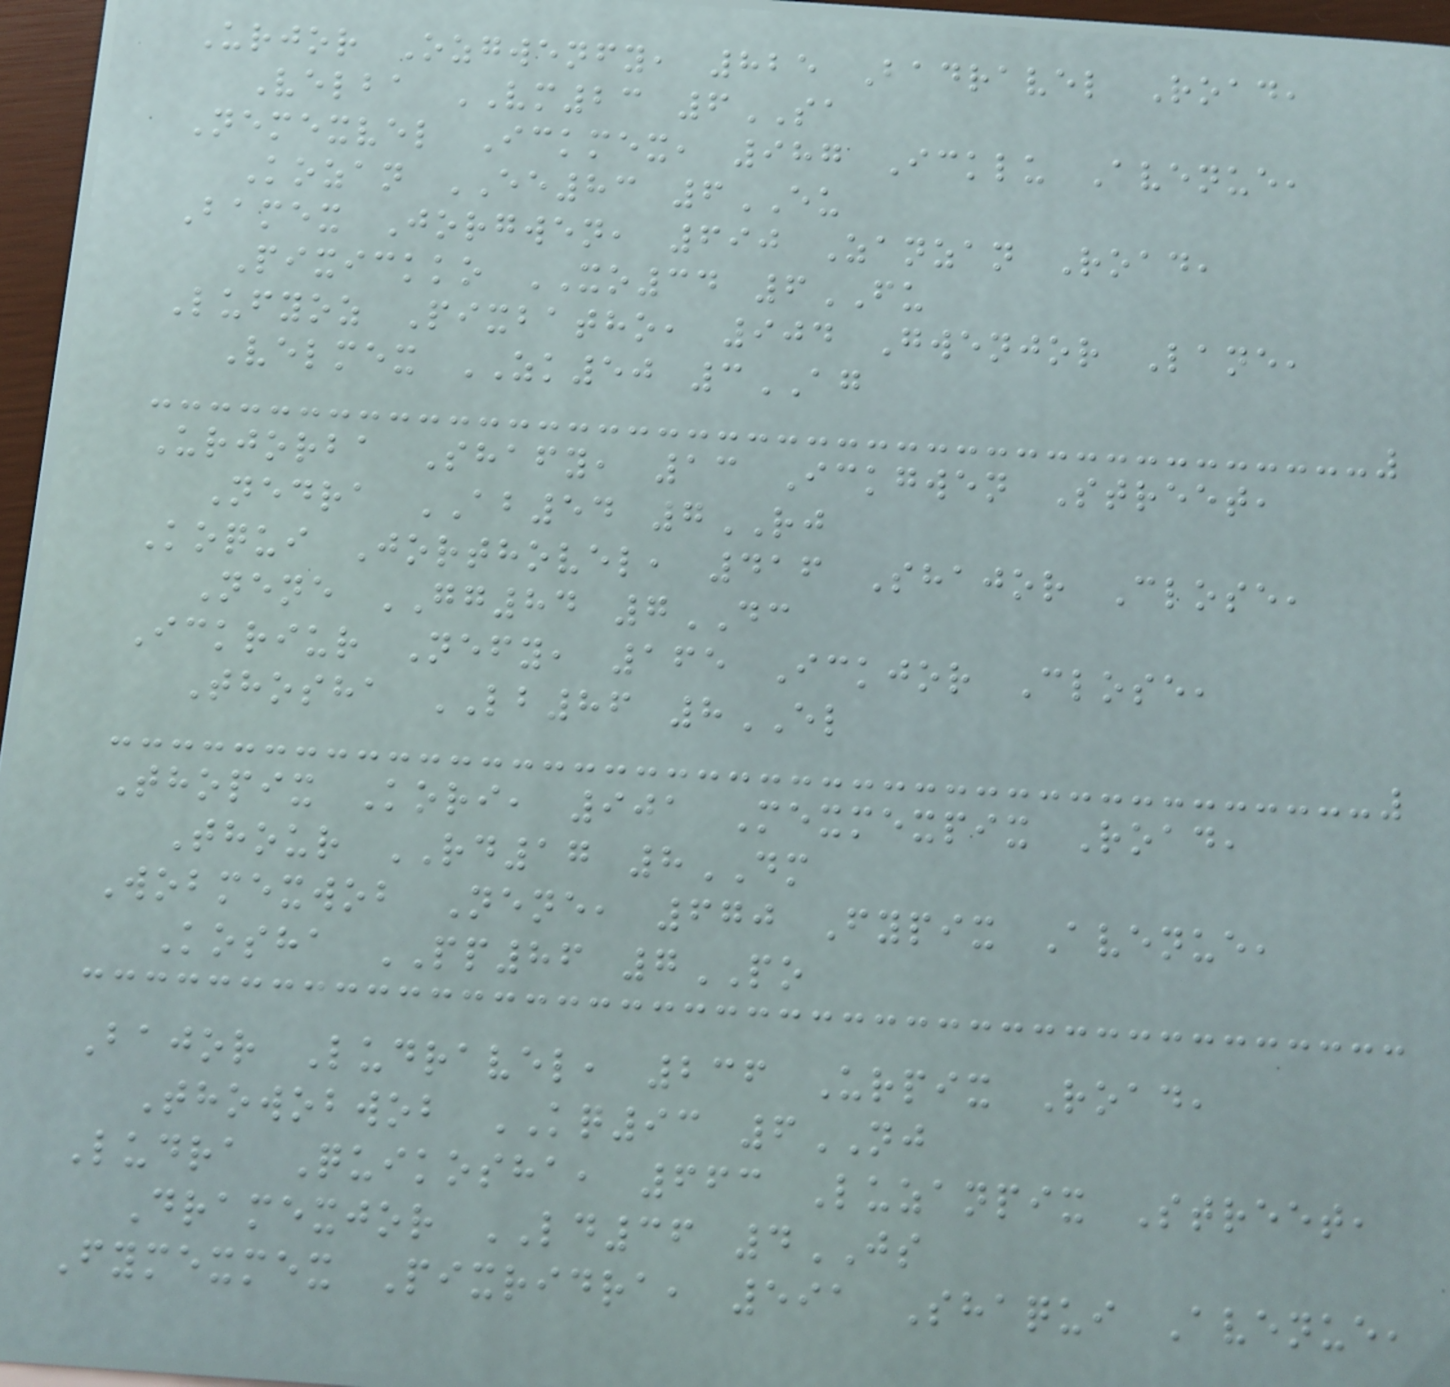Urjor Ozgwenfy, 825 Badravel Road,
Velba VM23 6SA
Nemexvel Ickmex, 987 Icklu Avenue,
Kozan EE83 6EU
Bamex Jorgwen, 690 Zanzan Road,
Pixickko XO34 6FU
Lufyoz Pixbatho, 904 Gwenjor Lane,
Velmex ZK50 3AG
Urjorba Shafy, 13 Ickgwen Street,
Nedra AB54 7RJ
Koqui Jorthovel, 416 Shajor Close,
Nene GG84 7DC
Ickriur Nefy, 165 Ickjor Close,
Thosha LB86 8EL
Thopix Kori, 901 Mexmexpix Road,
Thour RD17 8DM
Wobmexwob Nene, 670 Fypix Avenue,
Kosha PP86 7PO
Bajor Ludravel, 236 Urpix Road,
Thowobwob KQ93 6NJ
Ludra Quikosha, 663 Luzanpix Street,
Dramexjor LD36 4JS
Fymexmex Pixridra, 591 Shaqui Avenue,
